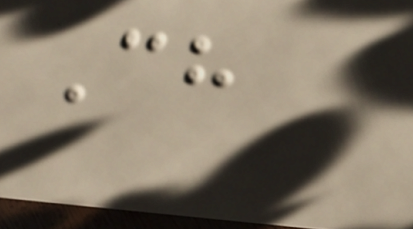Ch
